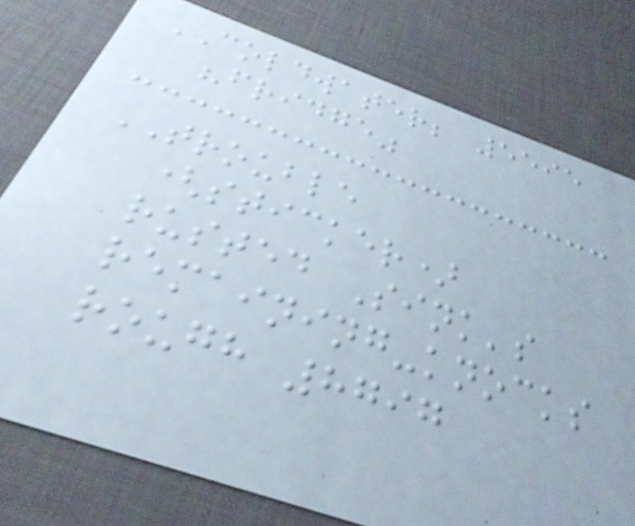COLDWATER; 5595
"fridge"
TROUBLE
(sticker)
rusted Sink's
remaining-knocks
rough 8797
